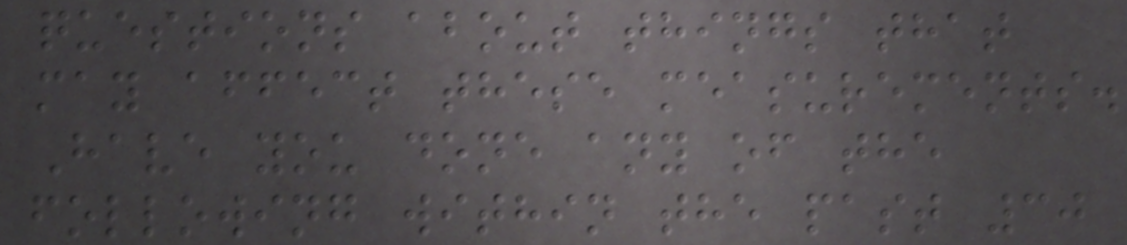questions about things that
may affect these measurements.
Have you done any of the
following within the past 30
